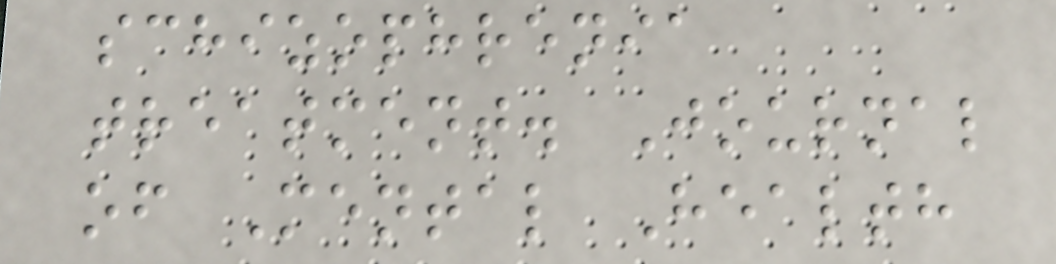schizophrenia
treatment. Journal
of Mental Health
